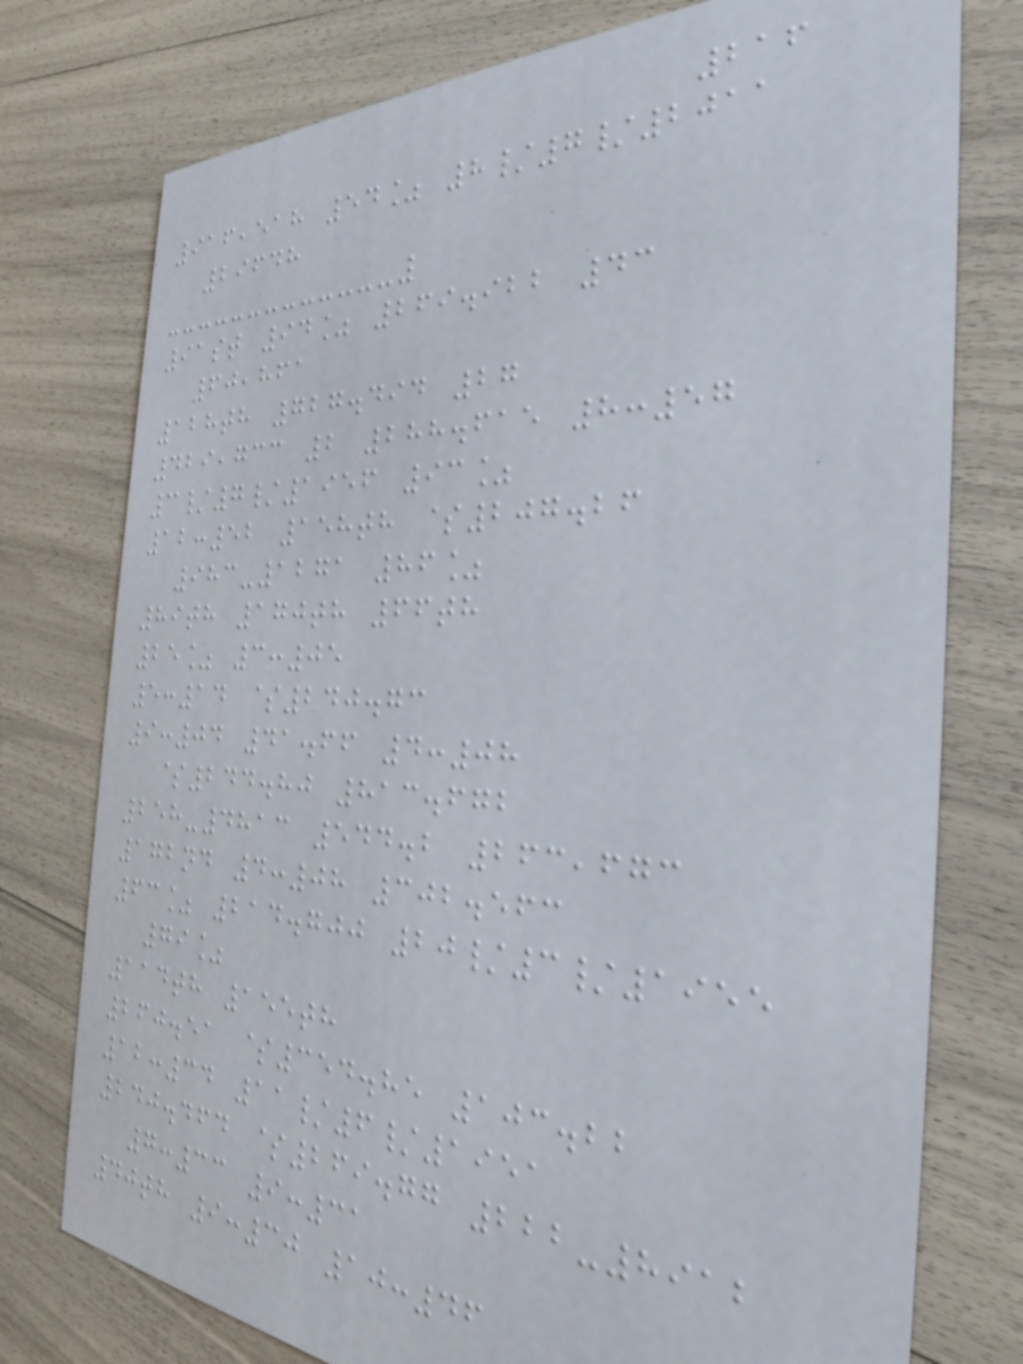216
916,518 54% 8/7/2011
29648
91st 94% 269.922 43
60,861
128th 727.494 27
429,733 2 288.615 8:57
3/7/1956 93%
12:52 158th $207.26
983-1271 86%
89th 170th 66th
25% 3:05
5:14 $240.73
9:04 41.66 4:08
$244.80 813.672
258-4813 544.2 263,673
172nd 4:08 302.563
63% 214.700 20/3/1955
79%
114th 155th
260.51 $354.85 103.22
12:34 11/6/1951
240.464 $269.77 222-8912
7:33 9:31
40th 9:30 10:46
